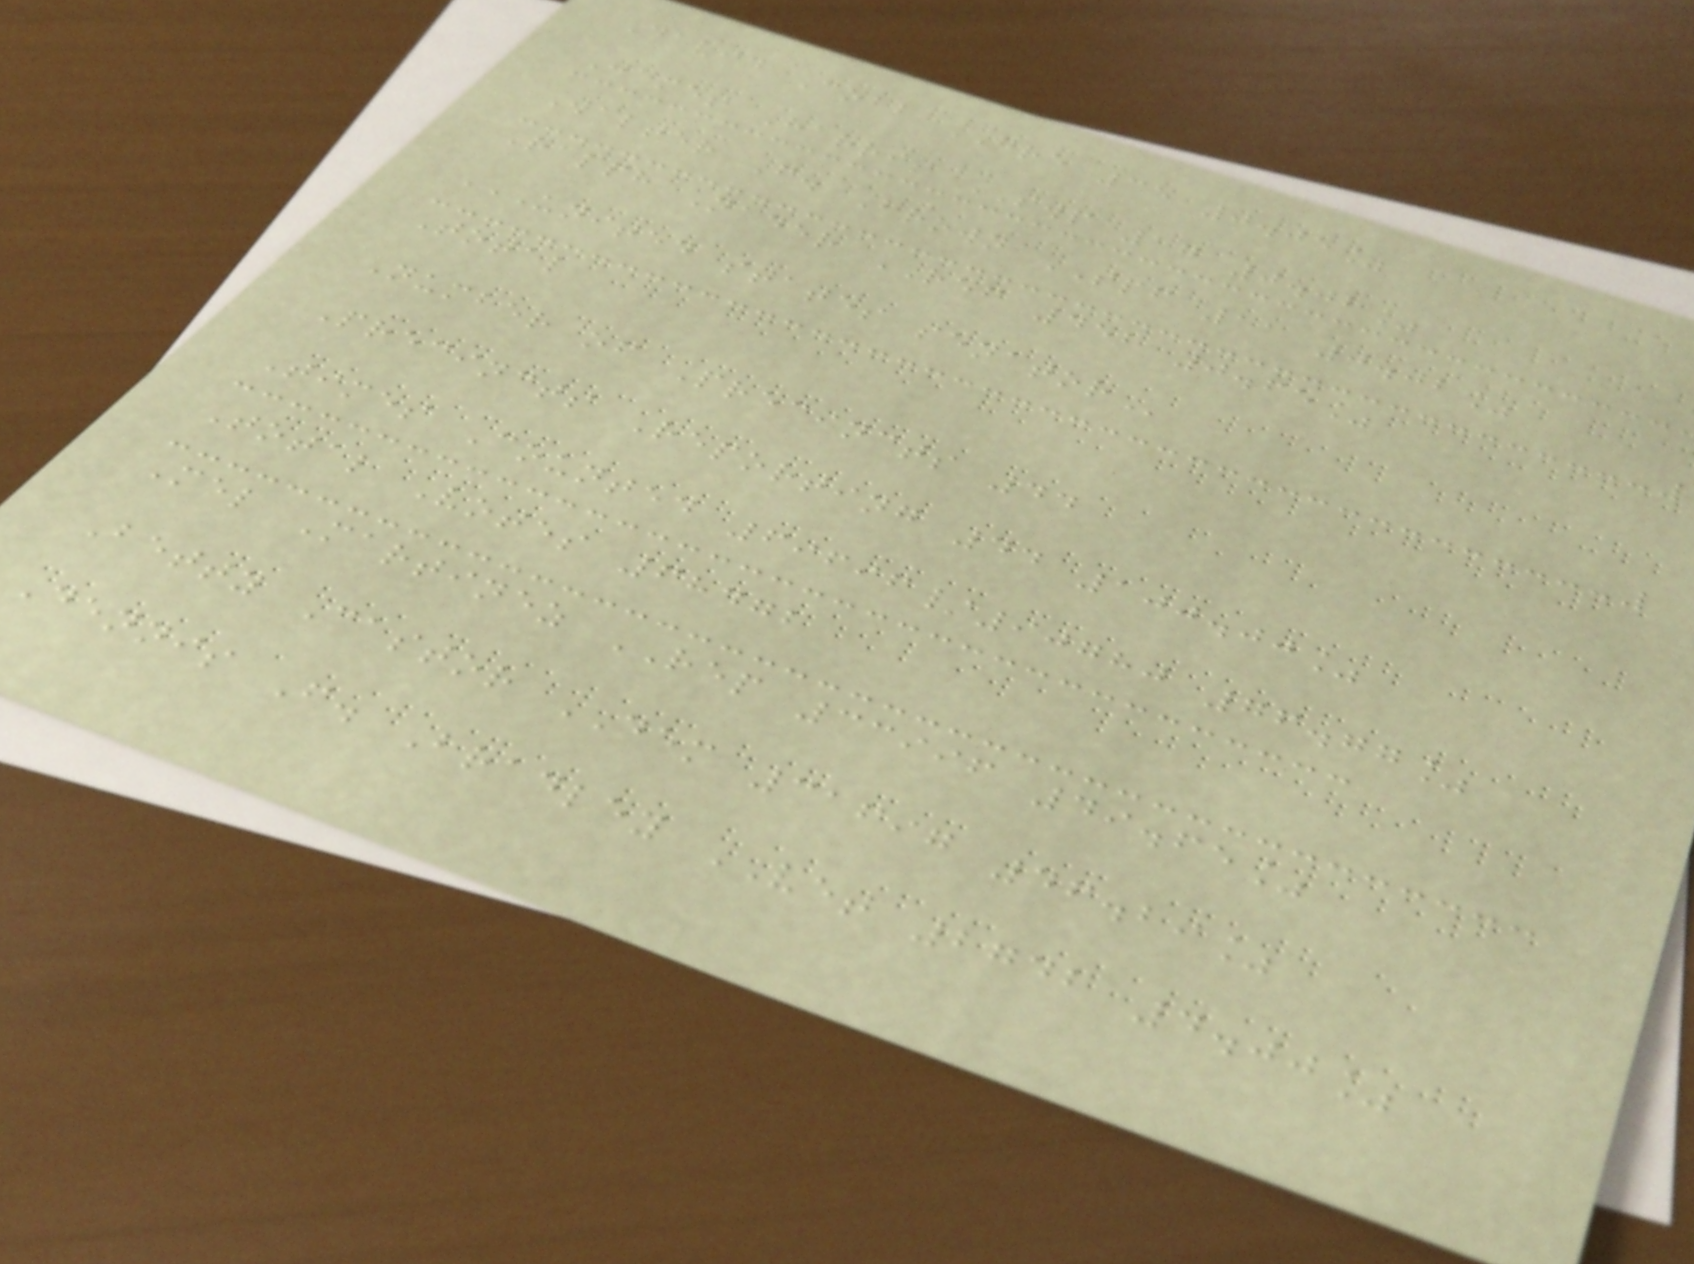David Cobb GRE 35 0.05%
James Harris SWP 17 0.02%
Walter F. Brown SPF 11 0.02%
Ralph Nader REF 452 0.65%
UNITED STATES SENATOR
Total
Number of Precincts 44
Precincts Reporting 44 100.00%
Times Counted 69696/90780 76.77%
Total Votes 68472
Mel Martinez REP 33996 49.65%
Betty Castor DEM 31697 46.29%
Dennis F. Bradley VET 2742 4.00%
